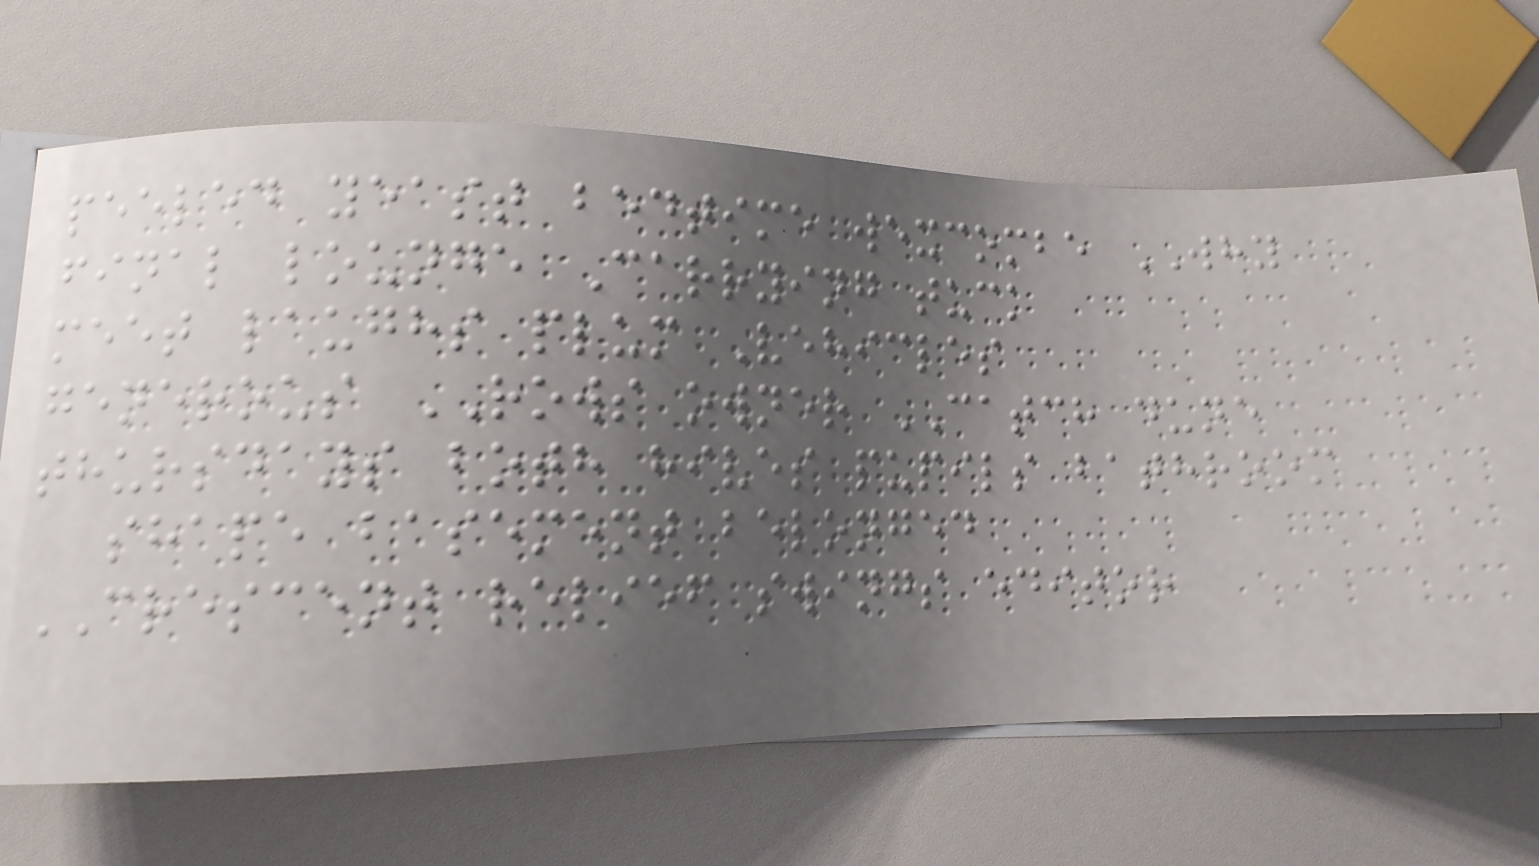peeled yeast bedtime wexcombe WHY
final lounge Carrying tuck
meet laughs plum Vehicles
generous ROWS owner CATCH dune
thursdays both hives pupils bathroom
shape basement belonged
CRESCENT relief swings editor
